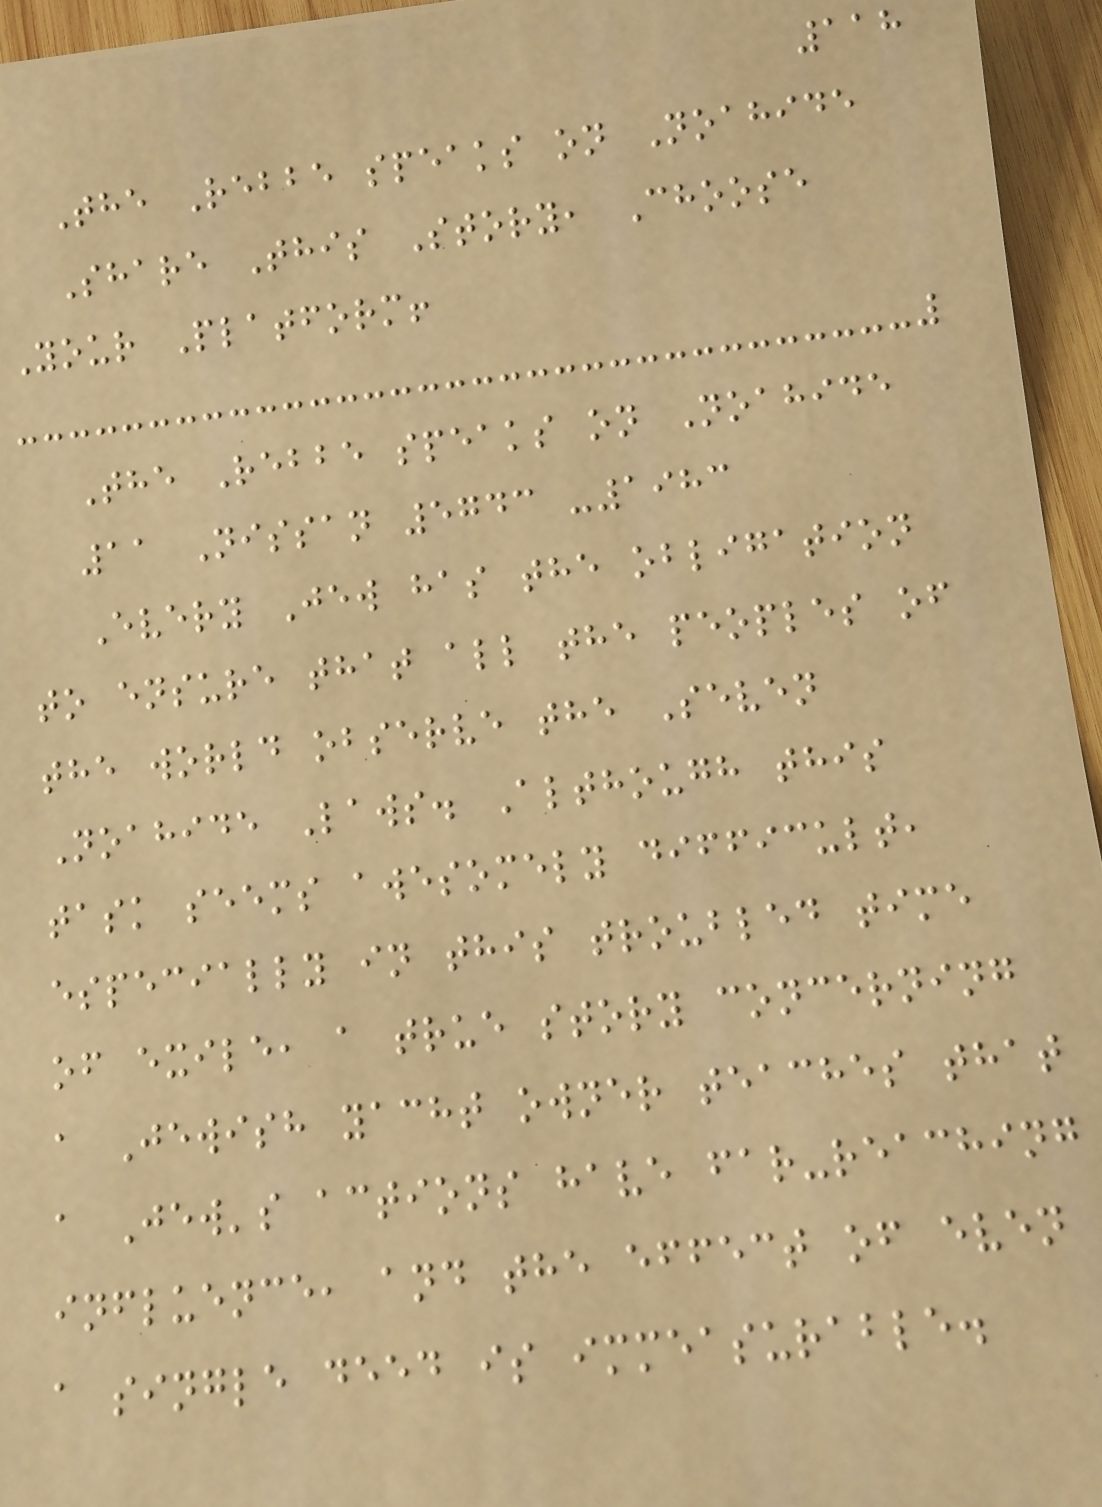118
The Rebbe speaks on Noahide
Share This Story, Choose
Your Platform!
The Rebbe speaks on Noahide
11 Nissan 5743 -1983
Every Jew has the obligation
to ensure that all the peoples of
the world observe the Seven
Noahide Laws. Although this
task seems awesomely difficult,
especially in this troubled time
of exile, a true story concerning
a Jewish yacht owner teaches that
a Jew's actions have far-reaching
influence, and the effect of even
a single deed is immeasurable.
